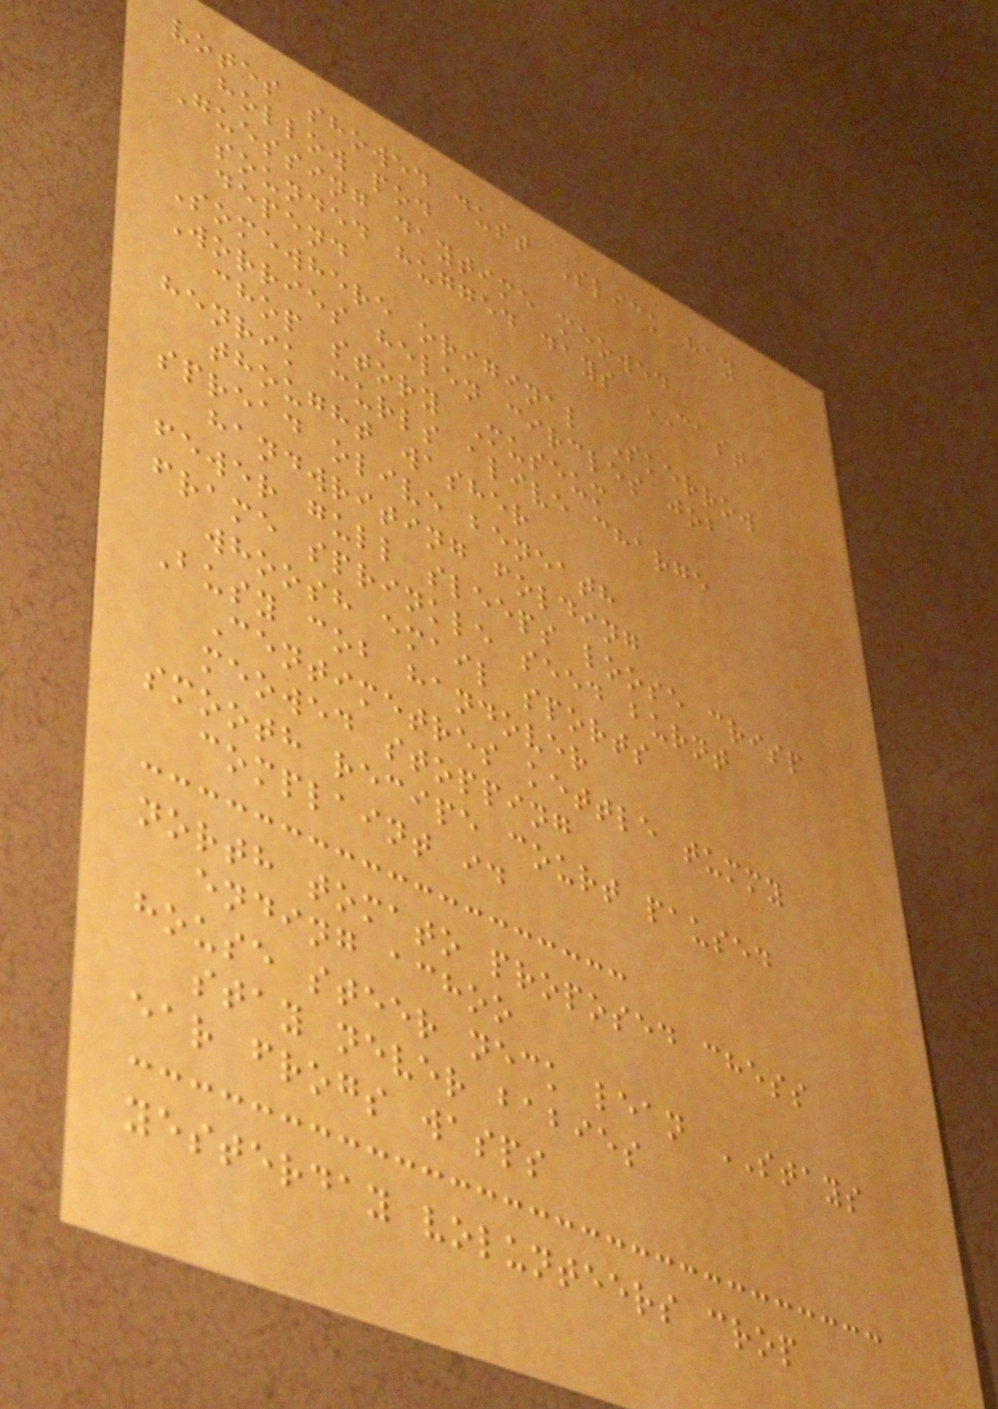votes showed dust Slick hay
hollow pod
Guessing daytime meowed
sounded hugged days CAST
depend
Somewhere original Skerrow
Worries helen circles job
chop story Museum
henrik curls alive charge
thought washer
spread olive beneath
handwriting folding
fewer gull sleeps loose crisp
frame sprinkle seed burnt
whoosh email sports
Busy cob handover
Centimetres kettle tummy
meowed stopping
smooth recipe court paused
complaint id
north tomato proposed chess
ending achoo
house steer neck lean STAYS
stay never babies
ear frogs wasps
yesterday volunteers crop
